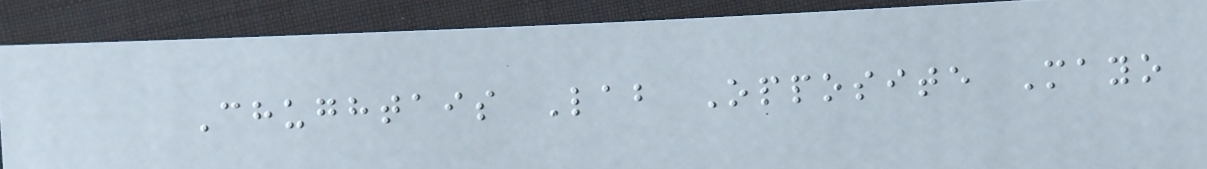Chughtais Lab Opposite Mayo
